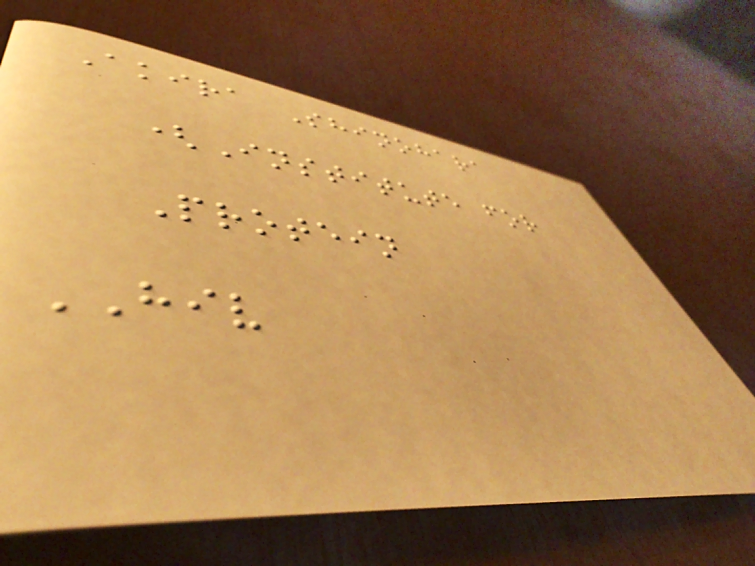Akira Shinohara
(Institute for
Protein
HIV
